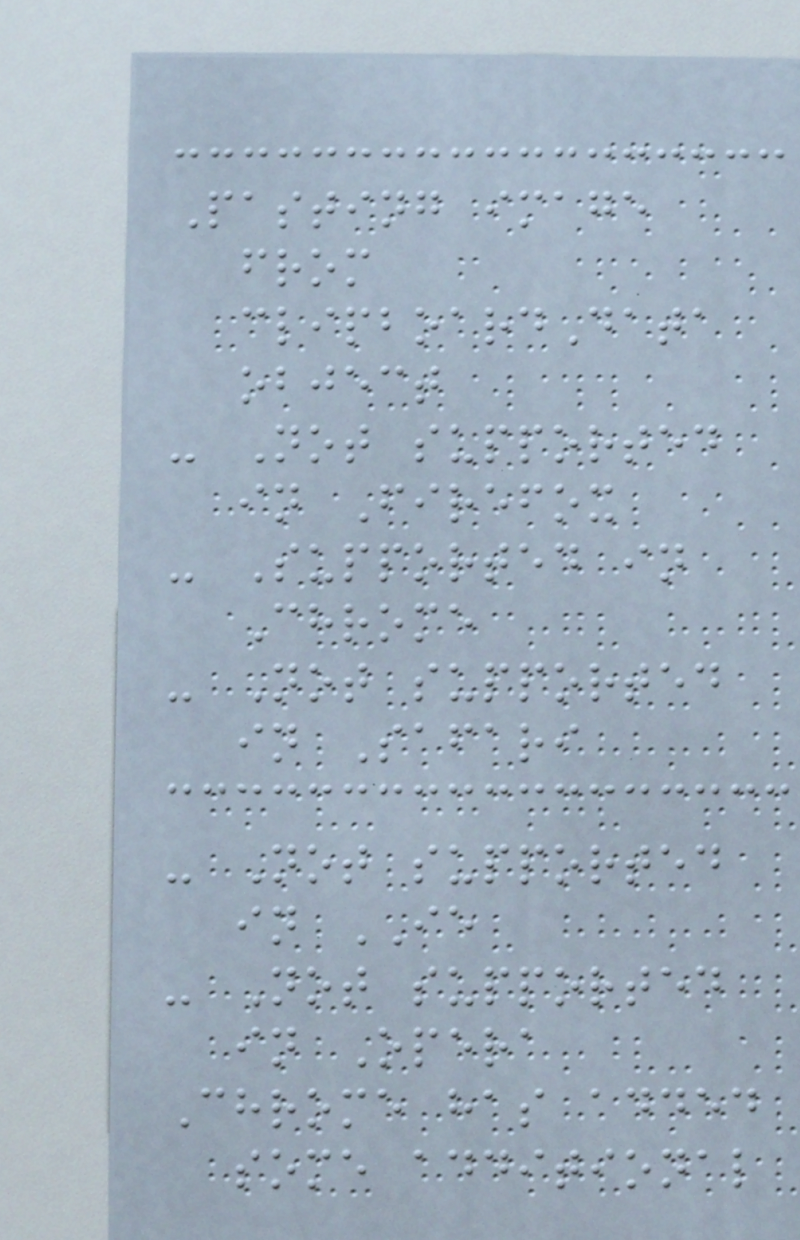Pasting image
from
clipboardData
object
- Not supported
in Firefox
- Supported in
Chrome
- Not supported
in Safari
- Not supported
in IE
- Not supported
in Opera
Chrome has added
some additional
